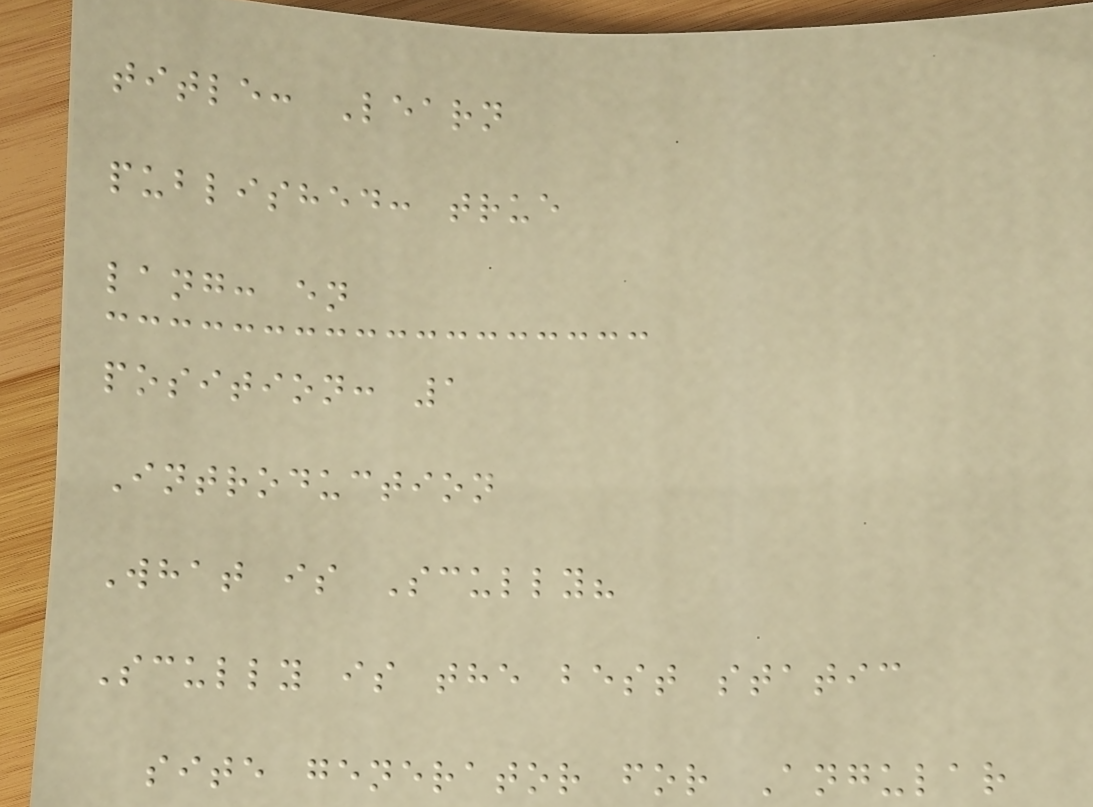title: Learn
published: true
lang: en
position: 1
Introduction
What is Scully?
Scully is the best static
site generator for Angular
